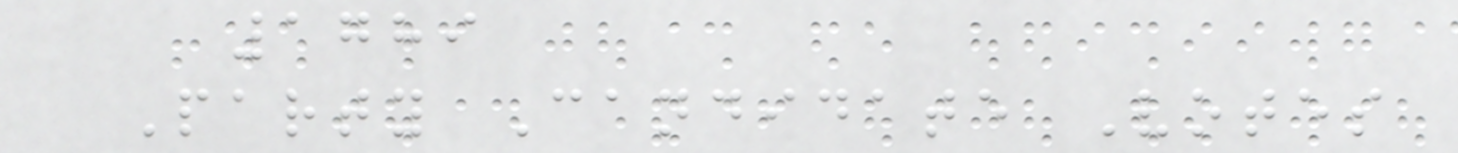1789
Party Candidate Votes
